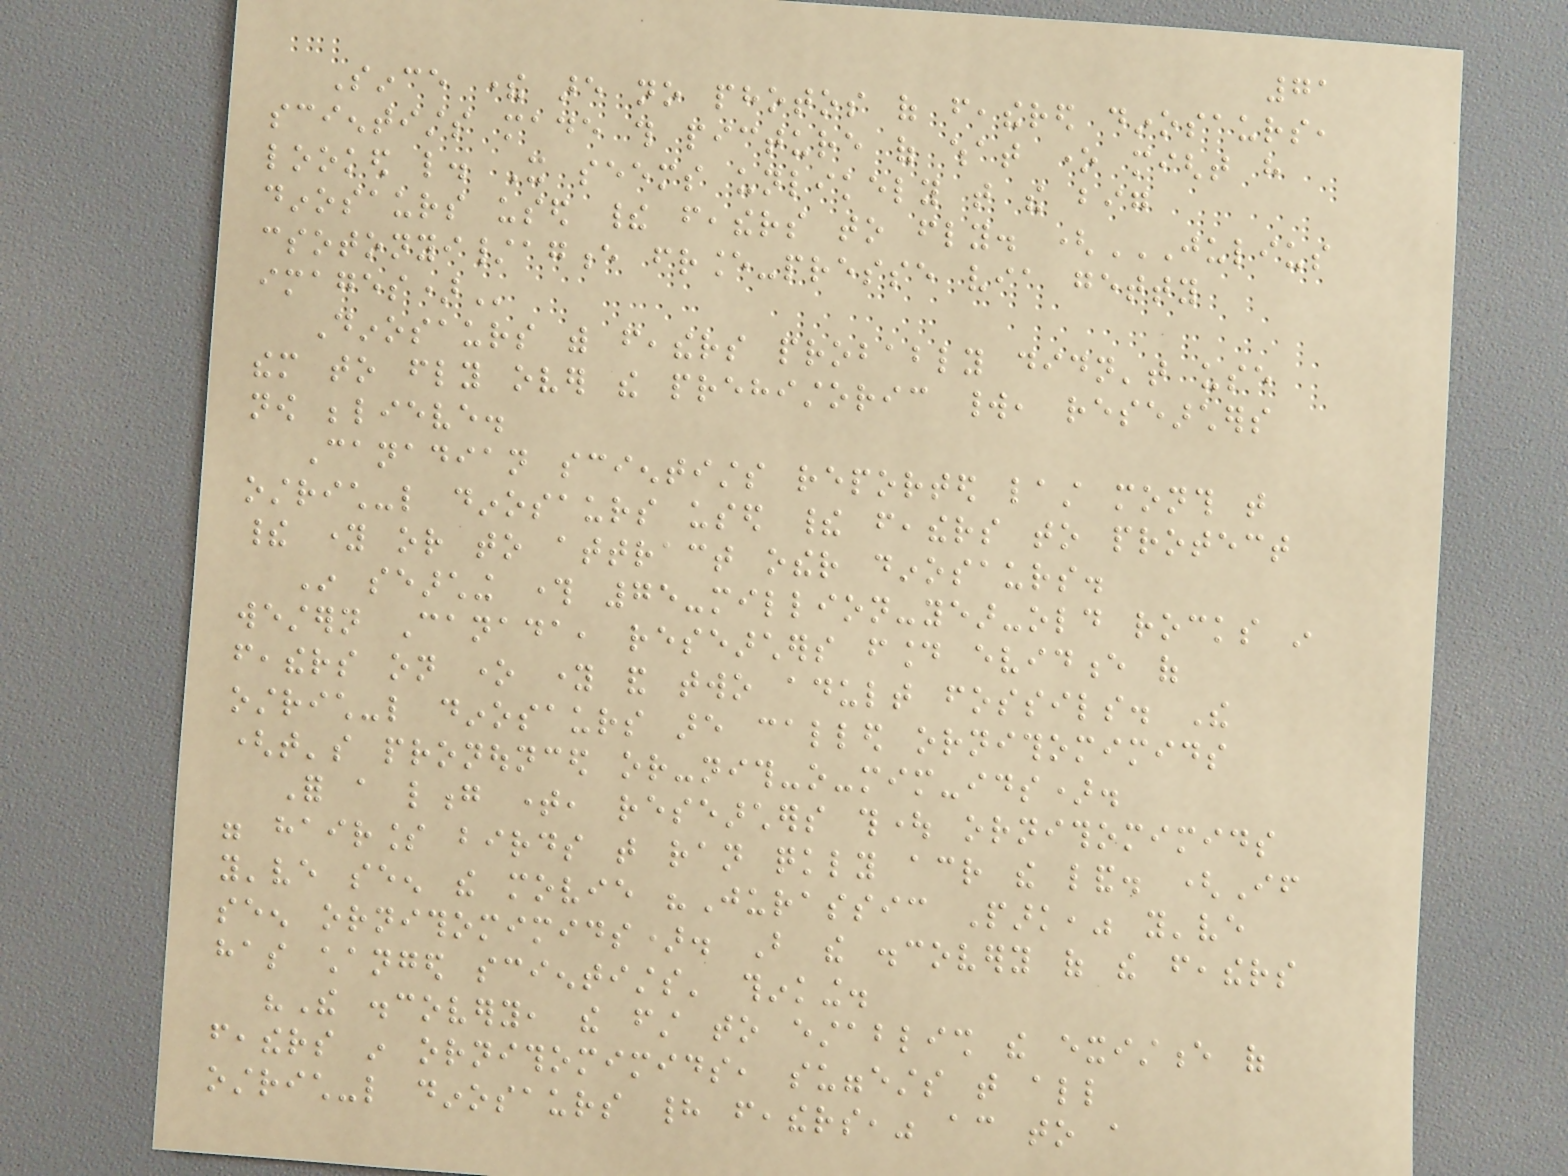71
Since there are no photos of feathered dinosaurs,
scientists made this picture of what one might have
looked like. It seems unlikely that the big
dinosaurs used their feathers to fly. (JULIUS
CSOTONYI/AGENCE FRANCE-PRESSE VIA GETTY
IMAGES)
Dinosaurs with feathers probably didn't use
them to fly over the prehistoric world, researchers
now believe.
Canadian scientists reported last month that
ostrich-like dinosaurs used their feathers to protect
their young or to attract other dinosaurs.
In searching through 75-million-year-old rocks in
western Canada, researchers found evidence of
feathers on one young and two adult fossils. The
ostrich-like dinosaurs are called ornithomimids
(that's pronounced or-nith-o-mim-ids).
For a long time, researchers thought ornithomimids
were hairless birds that ran quickly across the land. (If
you've seen the movie "Jurassic Park," you've
seen ornithomimids). But the discovery of the feathers
has changed scientists' thinking.
"The discovery, the first to establish the existence of
feathers in ornithomimids, suggests that all
ostrich-like dinosaurs had feathers," according to a
